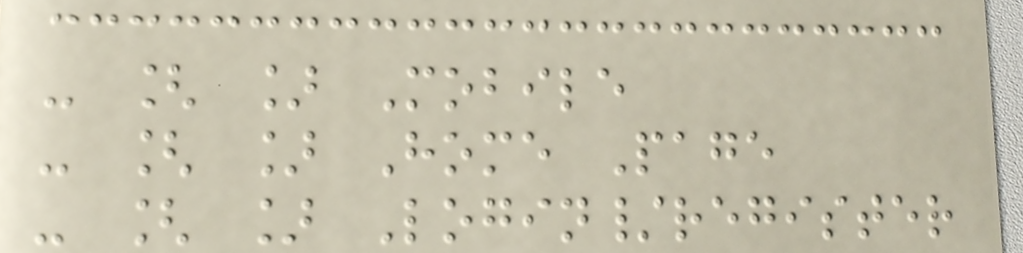- [ ] Mobile
- [ ] Home Page
- [ ] Login/register
